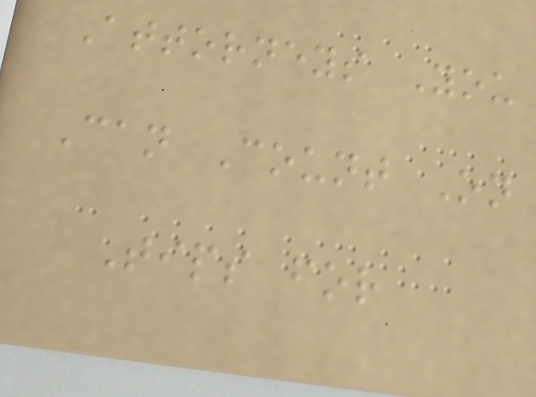Attorneys You
Can Count On
Tips for
